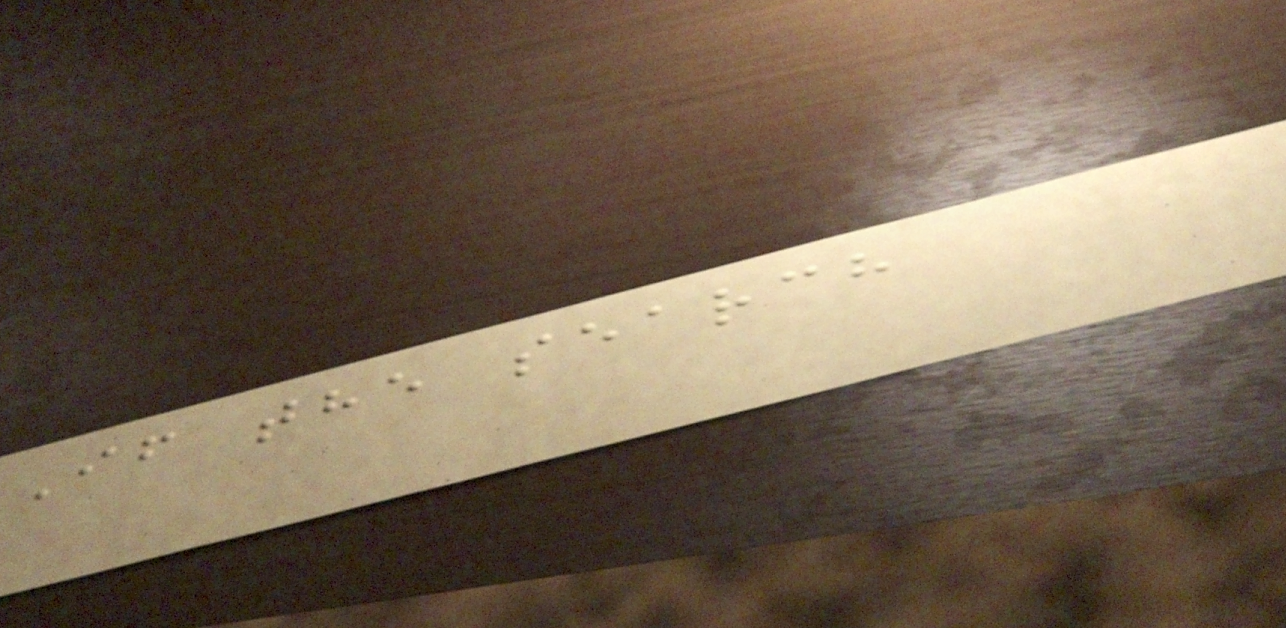If the search
